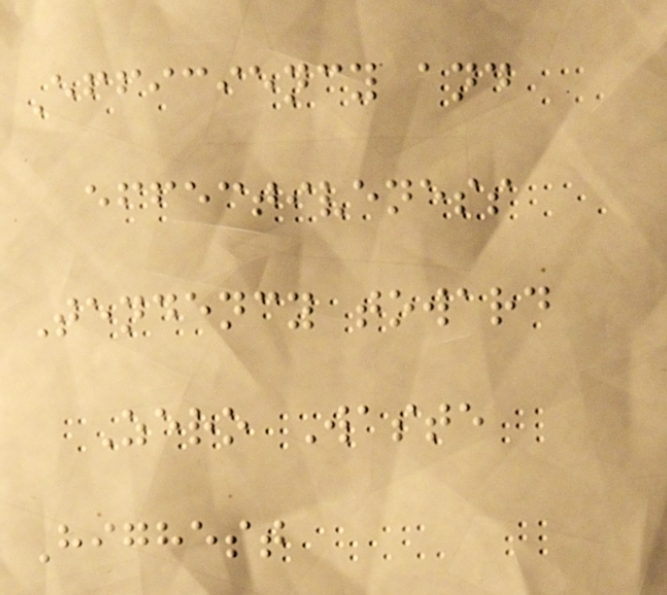Efficiency and
effectiveness
Tendency toward
Zero Waste
Highest
